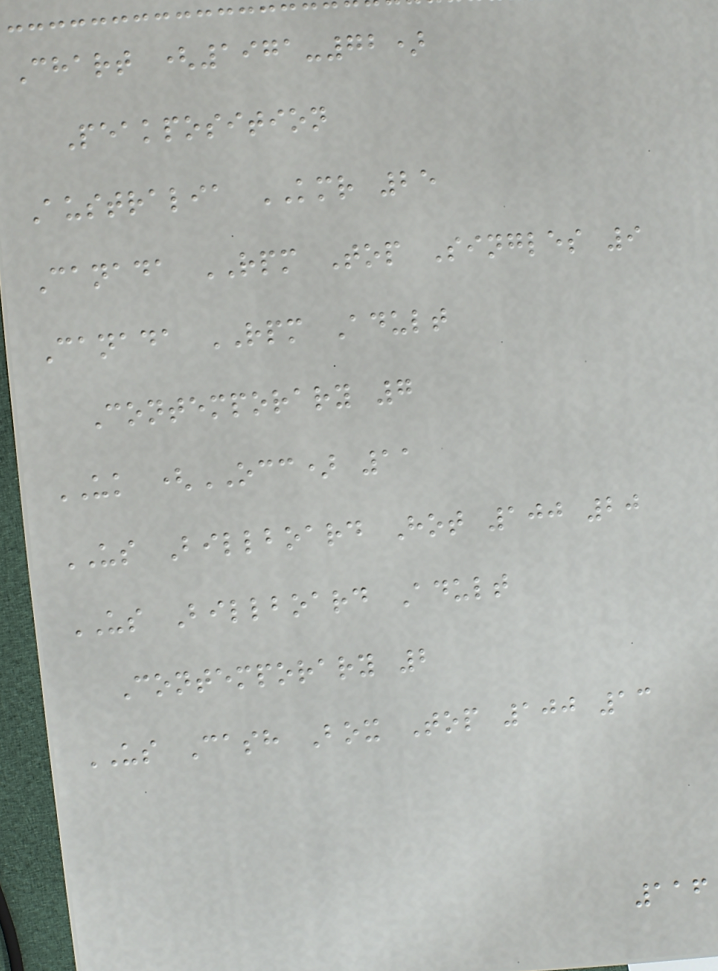Chart (1971-72)
Peakposition
Australia KMR 25
Canada RPM Top Singles 9
Canada RPM Adult
Contemporary 7
UK (OCC) 11
US Billboard Hot 100 20
US Billboard Adult
Contemporary 2
US Cash Box Top 100 13
116
